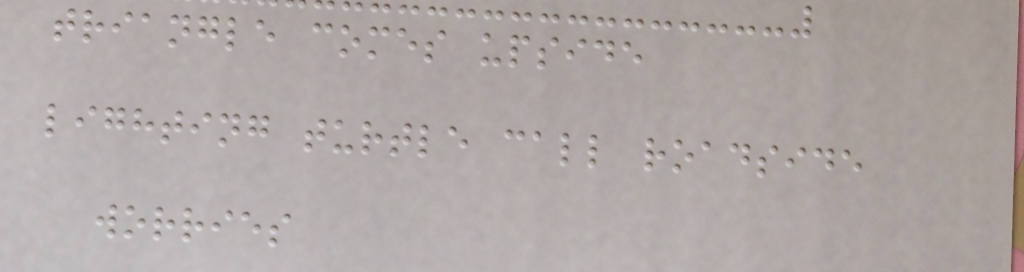triangle comes upside
lighting turtle call roadside
worries
